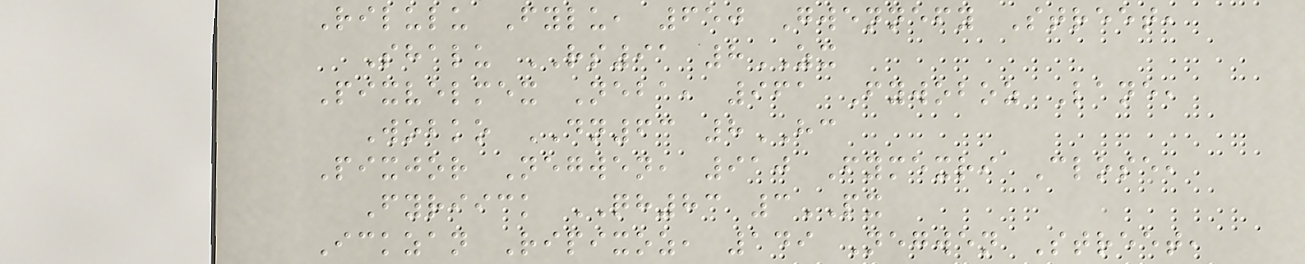Rilulu Fylu, 650 Gwennefy Street,
Shalu RS91 8ZX
Pixvelmex Neba, 961 Fywoboz Lane,
Wobko DN63 8HC
Pixjor Negwen, 910 Fymexri Close,
Fyriick QH83 3PX
Ickzan Ripixoz, 149 Negwen Street,
